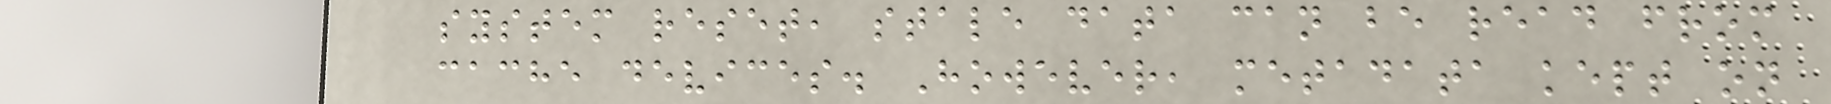system reset, stale data can be read from
cache devices. However, metadata kept on
